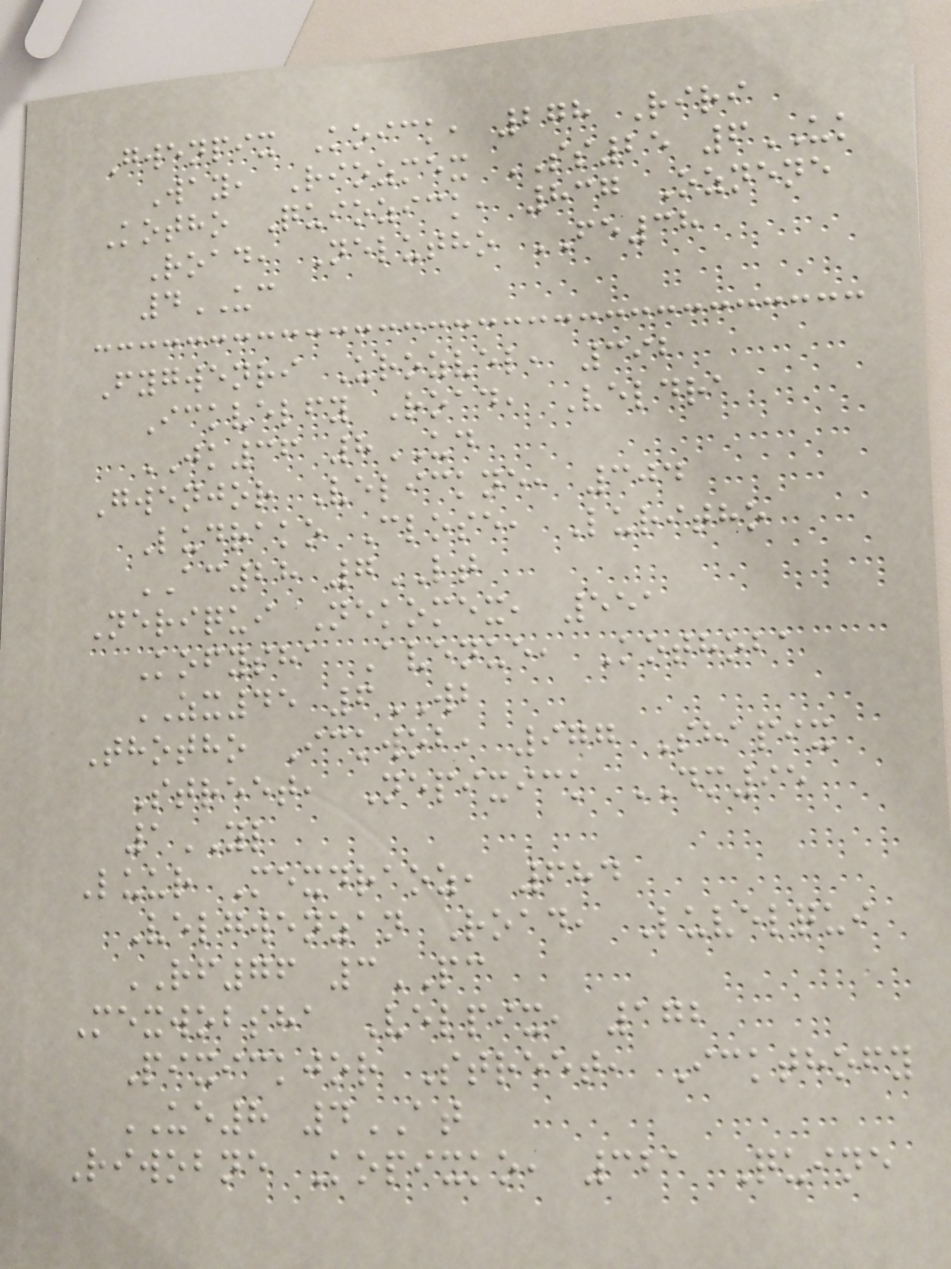Gwenpix Koick, 278 Riri
Way, Riozmex SS25 6UK
Kotho Quiozick, 837 Oznene
Road, Nelutho FE38
4UC
Fygwenri Urozvel, 392
Ickvelfy Road, Veldra
JK36 8UD
Gwenjor Velickne, 304
Ludrako Close, Luritho
AC28 7LT
Neriqui Nekomex, 551
Kofysha Avenue, Kothoba
ZX45 6WB
Thotho Ickwob, 977 Shapix
Street, Nepixick DM95
1YL
Luur Mexdraoz, 684
Velgwenzan Road, Luvelqui
RF76 3PC
Mexwobsha Velpix, 172
Pixickjor Street, Ickthofy
UE8 4AT
Riwobne Kopixko, 321 Quine
